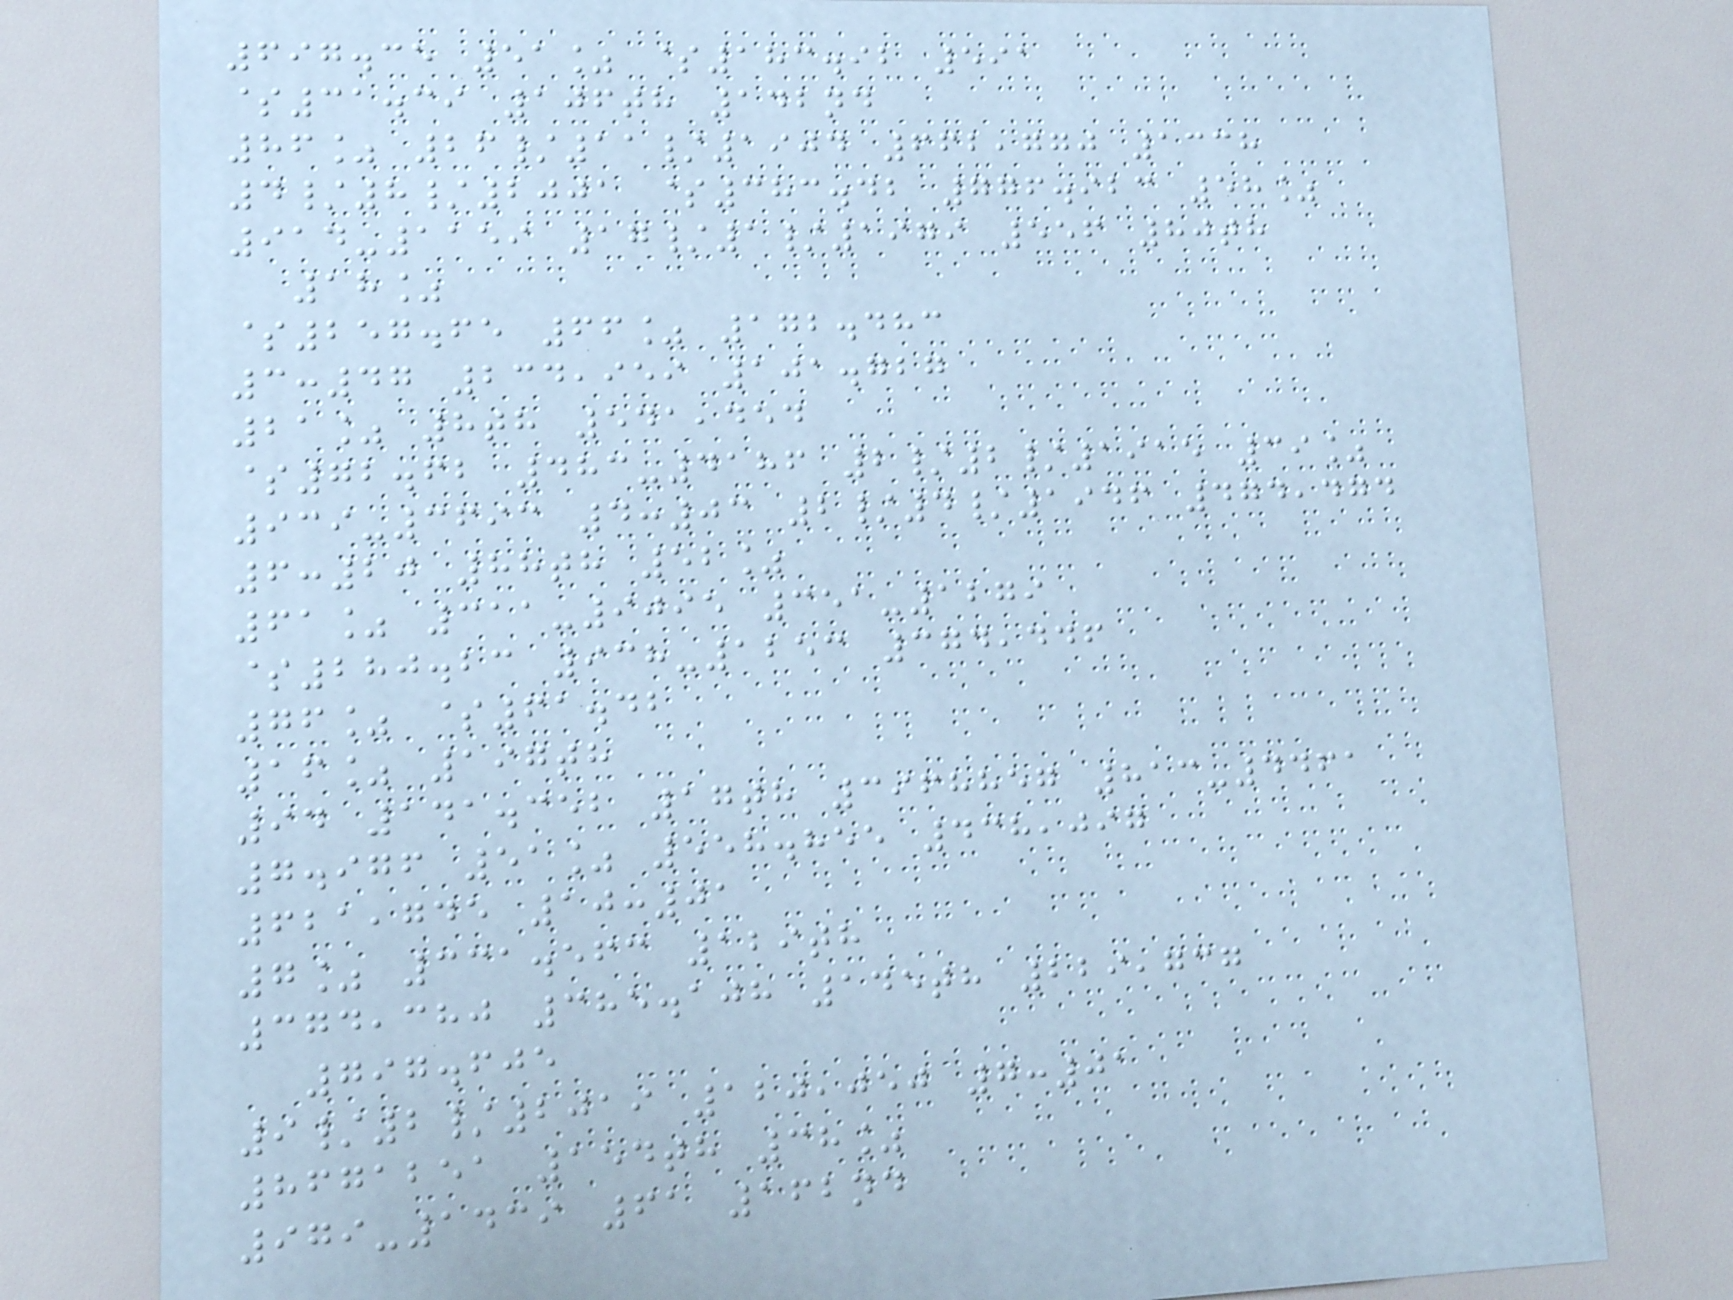697.35 51% $183.92 591
$31.39 106th 142nd
86% 26/11/1904 662,770 1338
4/8/2001 $383.42 776.923 58%
914-1159 17/1/1979 556 80th
18%
$257.65 66% 172.483
3:47 234,959 101.727
21% 8th 541,454
$72.62 483-4186 2/2/1915 39%
939-3693 4:03 2/4/1946 474,474
6:20 88th 52%
61% 311-9095 351-1279
$280.23 938-1253 374,446
76% $61.42
16% 197th
94 141.352 17th 3968857 813-4461
7.976 51% 558.855 438,097
621,745 10:01
7% 331.563 129th
374,380 385.108 145th 229,737
797.605
9/2/2019 120,050 7:01
8671251 154th 38%
979-1439 61 162nd
